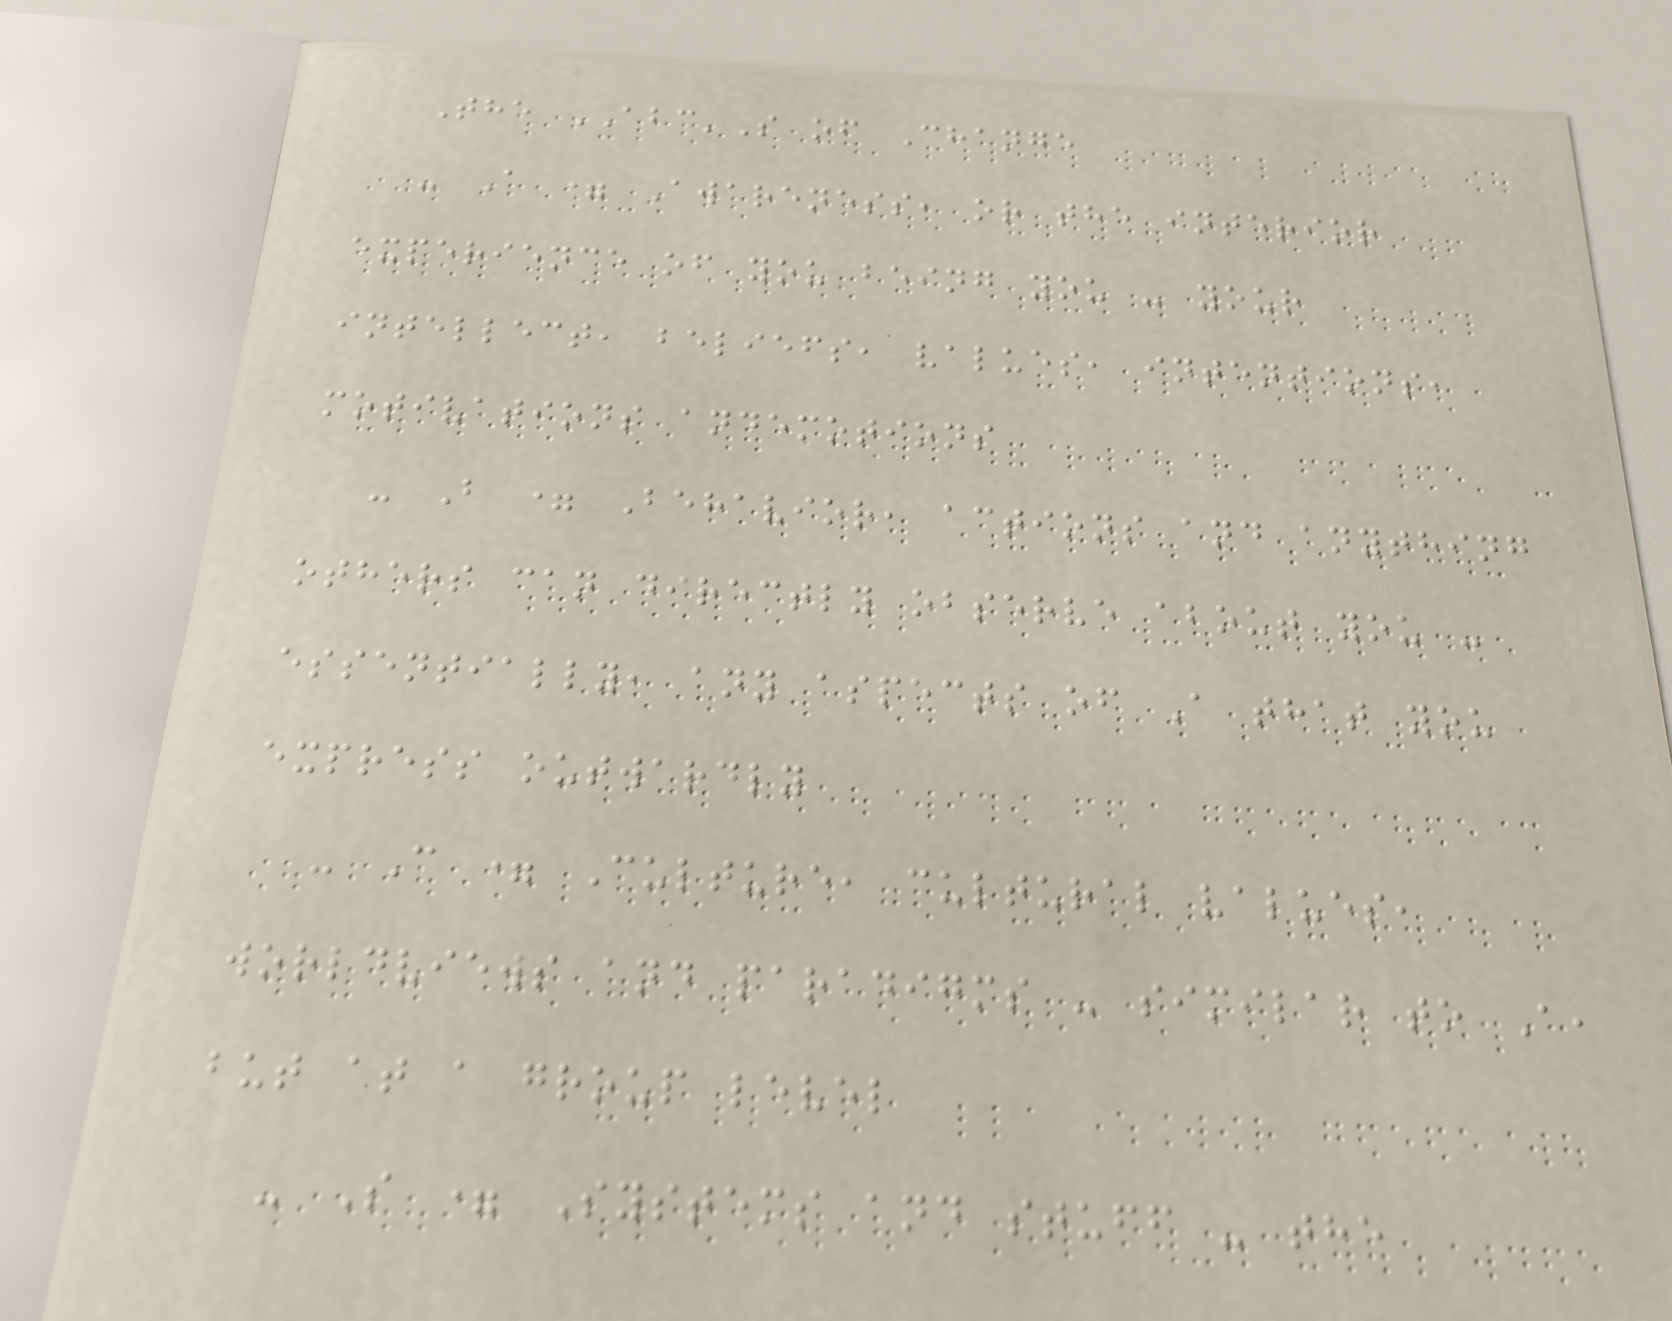The ABC'S of Change
- A = Awareness, or the interior
experience of you being you - your
intellect, beliefs, values, intentions,
motivations andemotions
- B = Behavior, actions and anything
others can directly observe about you -
essentially, any aspects of A that you
express outwardly
- C = Culture, cultural values,
worldviews and paradigms - similar to A,
but at a group level
- S = Systems and stuff - the
